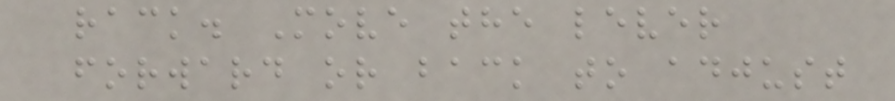rack. Move the lever
forward or back to adjust
